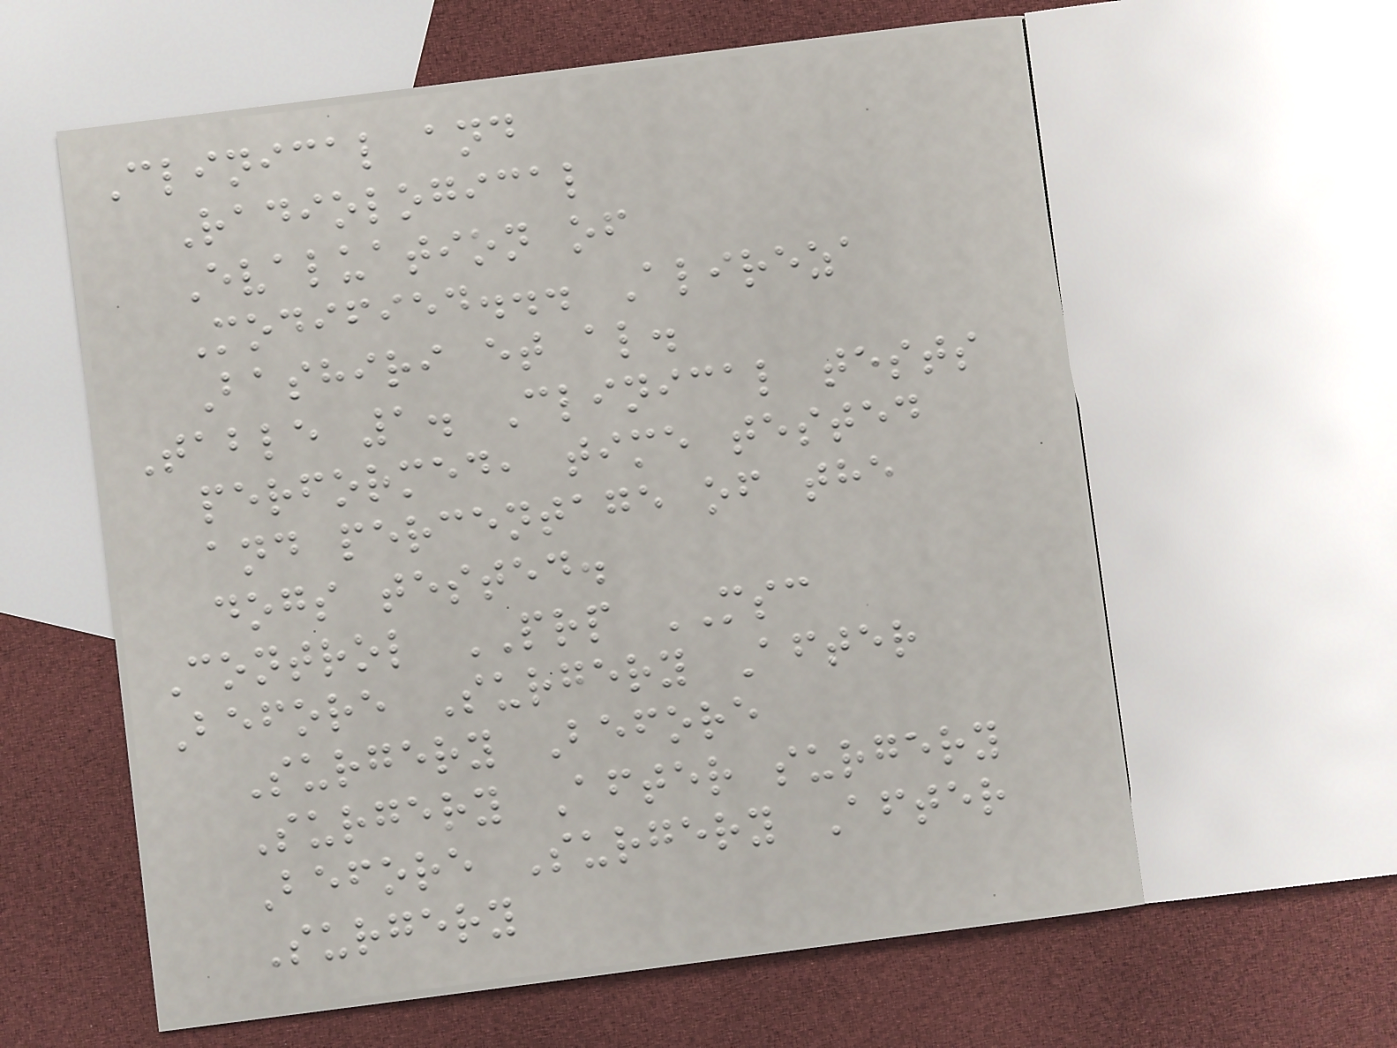Clinical and
Radiological
Evaluation of
Modified... Alireza
Bashiri et al.
Table 1. Clinical tests
performed, time tested
and percentage of the
dogs tested.
Control PRP MSC
Before Surgery After
Surgery Before
Surgery After surgery
Before Surgery After
Surgery
